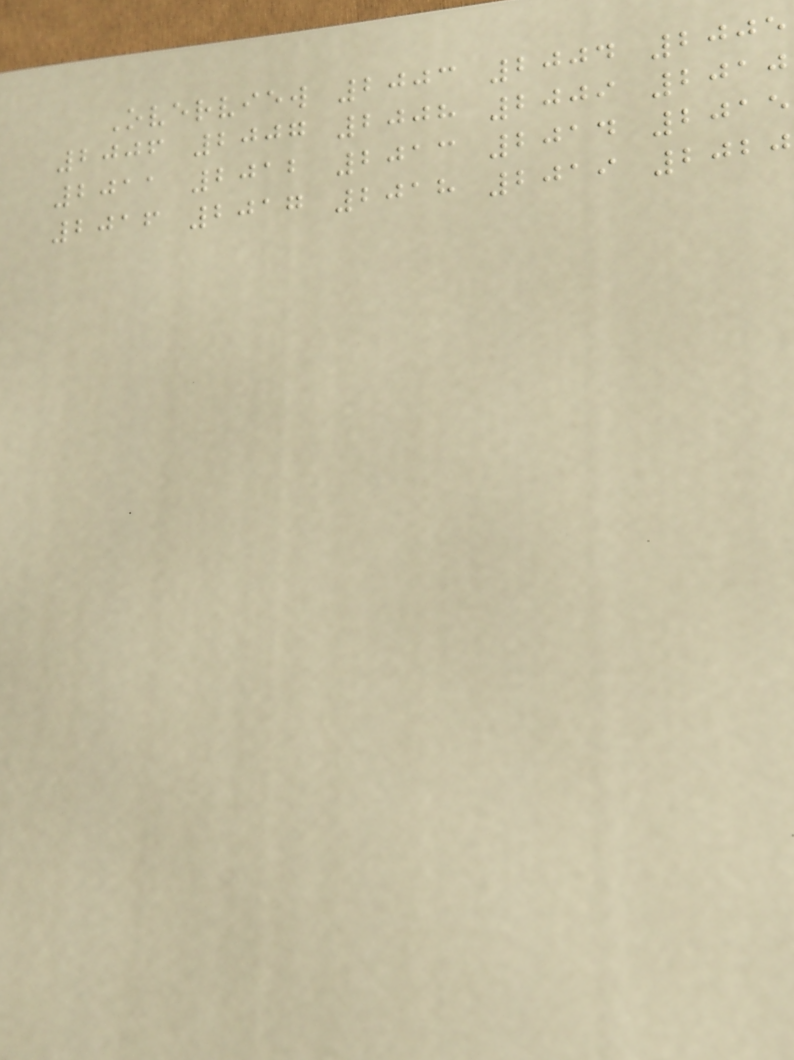Overview 2003 2004 2005
2006 2007 2008 2009 2010
2011 2012 2013 2014 2015
2016 2017 2018 2019 2020
